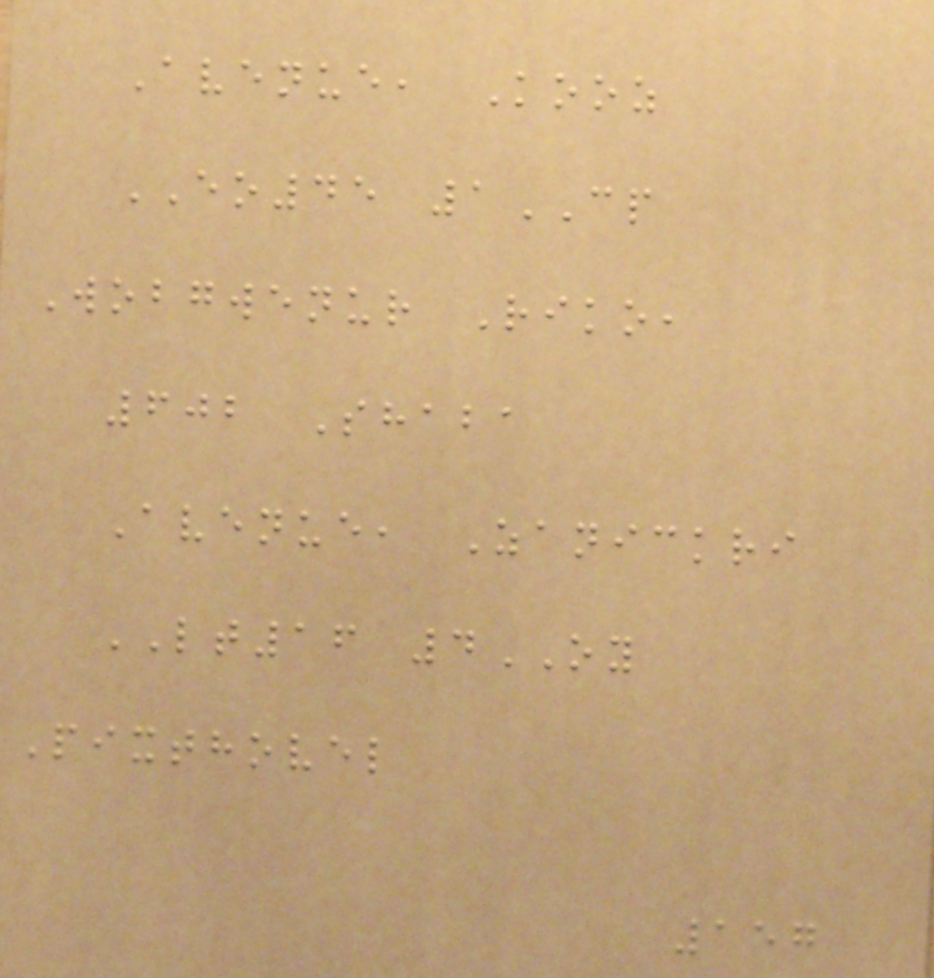Avenue, Kooz
EO45 1CP
Wobgwenur Riko,
602 Shaba
Avenue, Zanickri
LT16 4OY
Pixthovel
157
